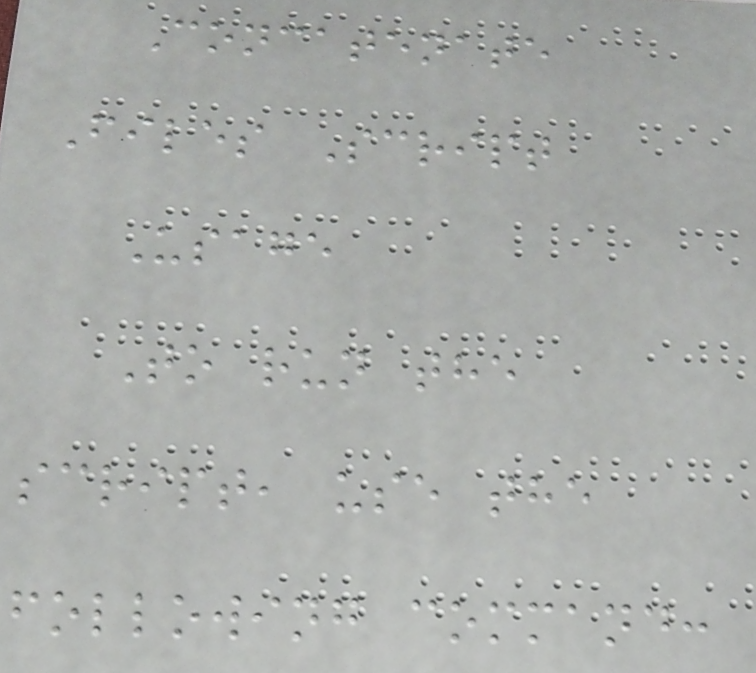Concatenate
Files Script
Usage
To run the
script, use the
following command:
